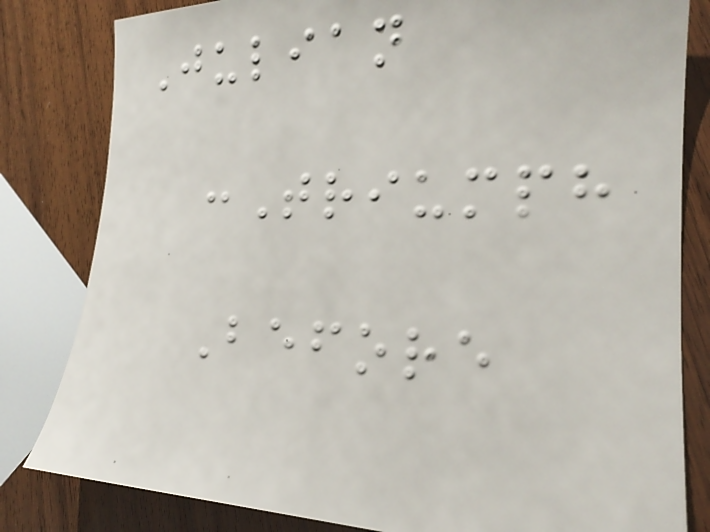Julian
:Triumph
Before
